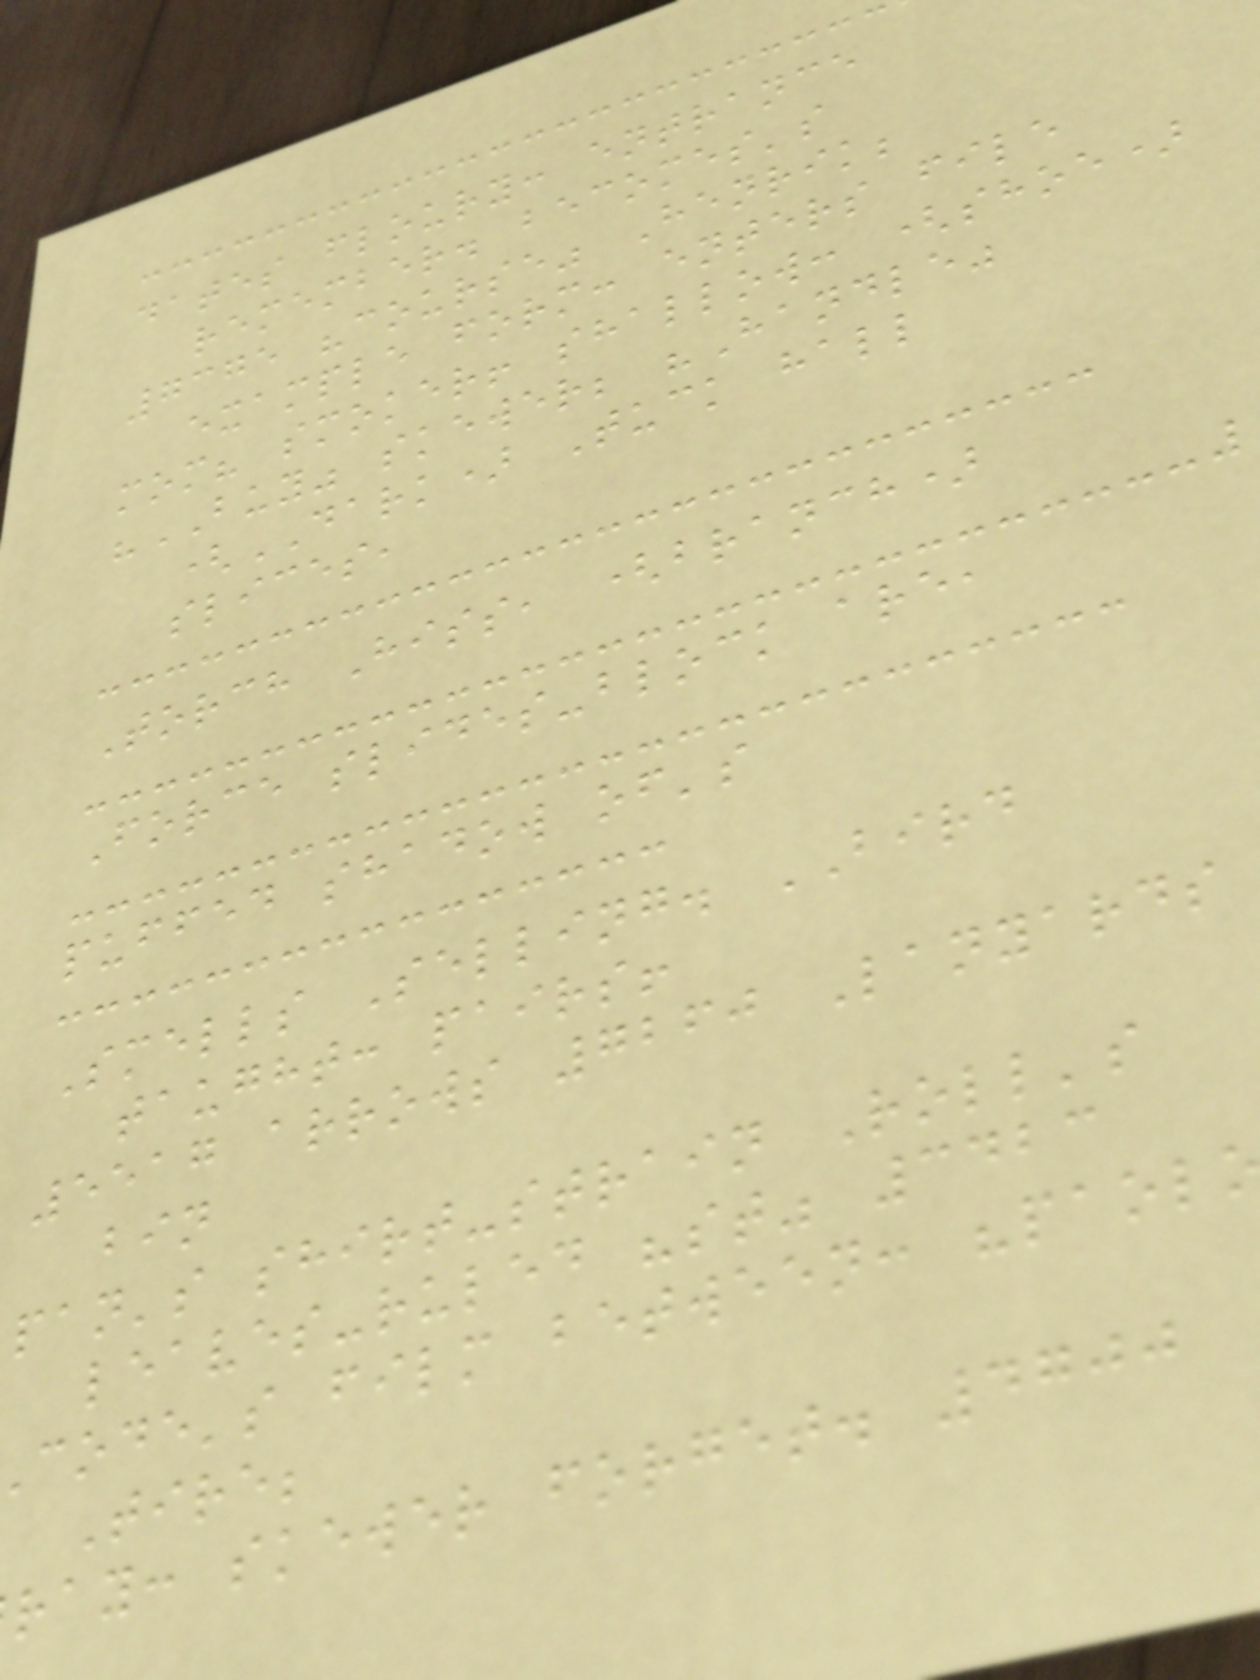dates floury: entrance
remember. becomes's
7375 "course" Henrik;
example form: enters file
mom? smoker! shallow: (shoe)
"BUY" skewer; "Handle"
(DARK) Tuck hall
slices,
Torch Hiss, (branch)
Force slides-block are,
puffed shadow of's
Smells Selling. BIRD
taught: pairs!
5517 arrows 7260 Lanyards
bin
pan's shirt-strain Roll's
leaves-ruled "st" 3423
code's film between: "paol
Tire;
ray: skewer forget. 4700
